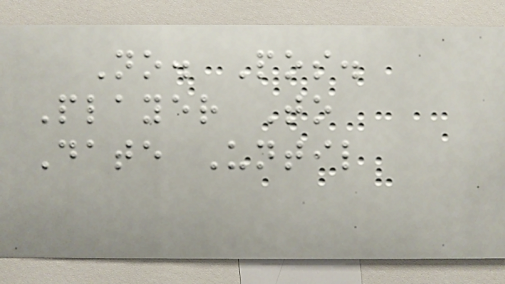No. Pos.
Player To
Date Until
